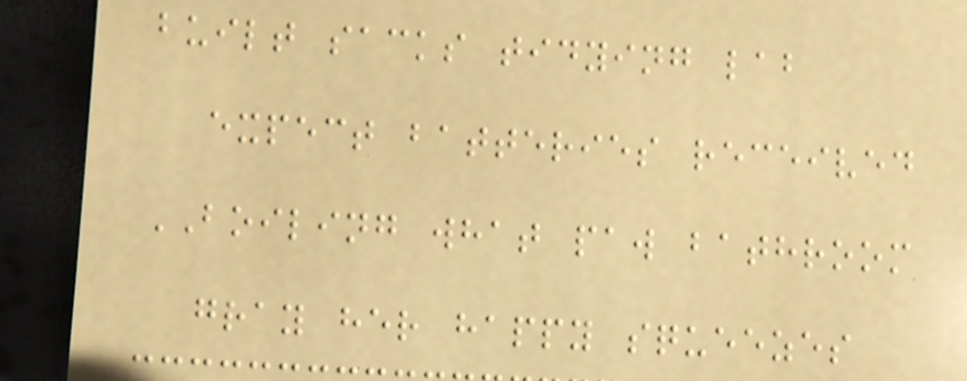built sacks tidying lab
expect batteries received
BOILING what paw bathroom
gray her happy squeezes
